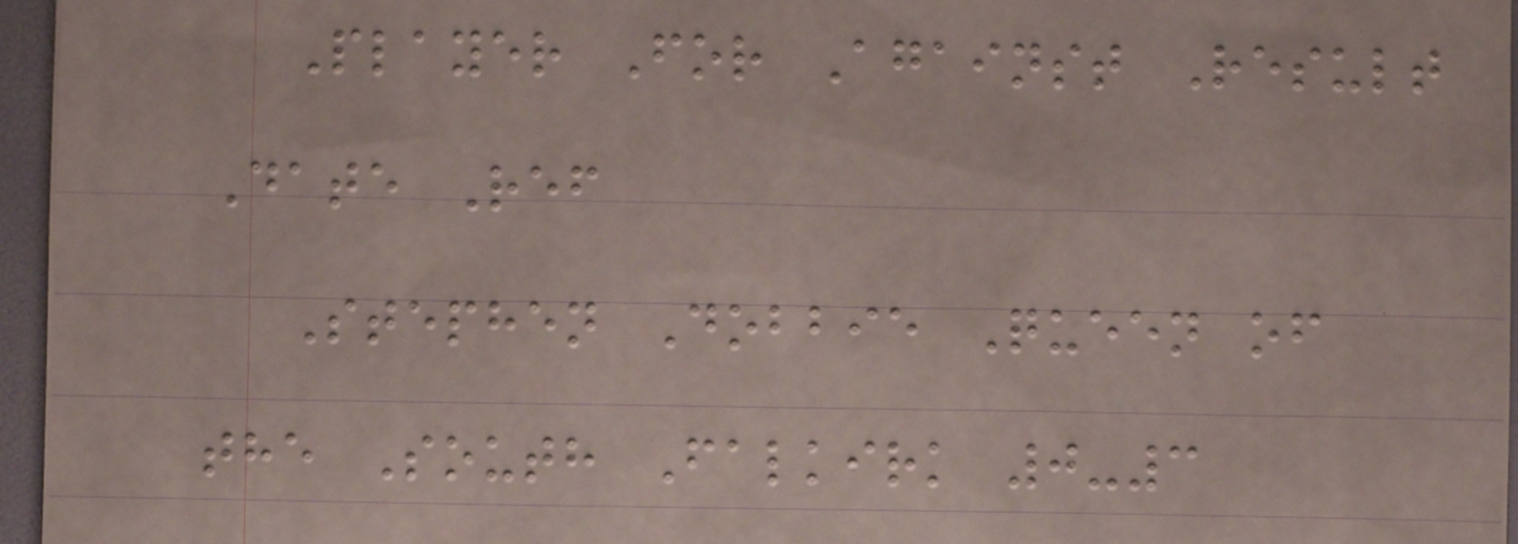Player For Against Result
Date Ref
Stephen Dobbie Queen of
the South Falkirk 0-3
